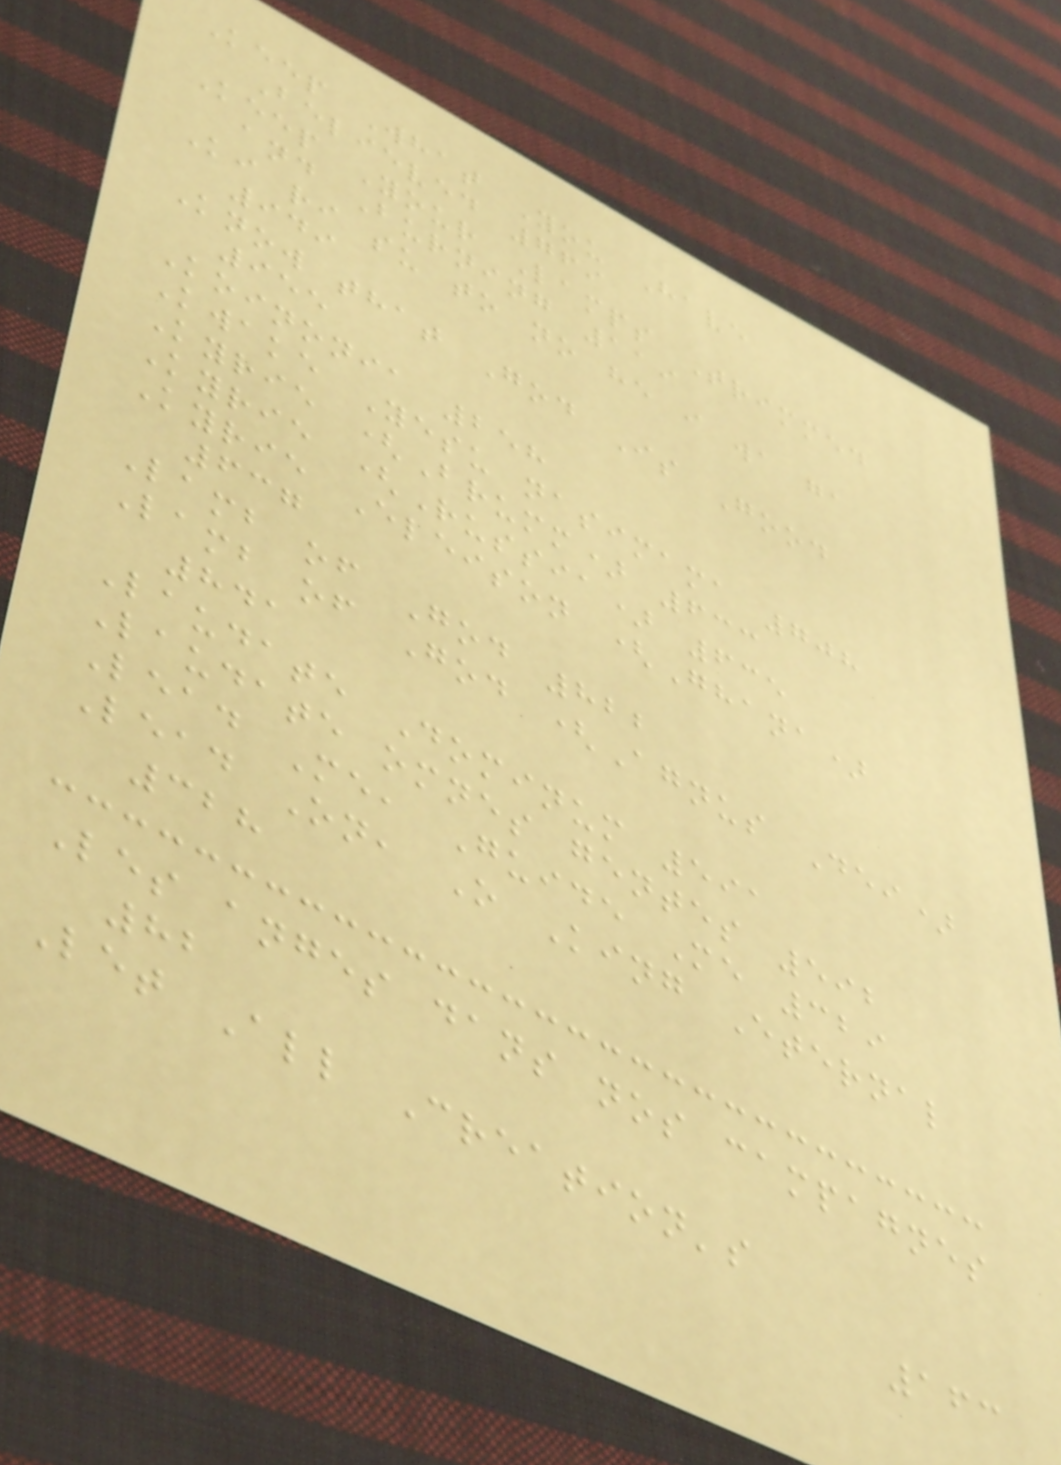Keep What You Have
Believed 769
Keep Your Lamps Trimmed
and Burning 119
Ki ri su to no he i wa ga
949
Know that God Is Good
955
Koinonia 258
Kwake Yesu nasimama 708
Kyrie (Brumm) 633
Kyrie (Russia) 635
Kyrie Eleison (Ghana)
637
Lamb of God 822
Lamb of God (Agnus Dei)
841
Laudate Dominum 591
Laudate omnes gentes 592
Lead Me, Guide Me 329
Lead On, O King Eternal
328
Les anges dans nos campagnes
82
Let All Creation's
163
